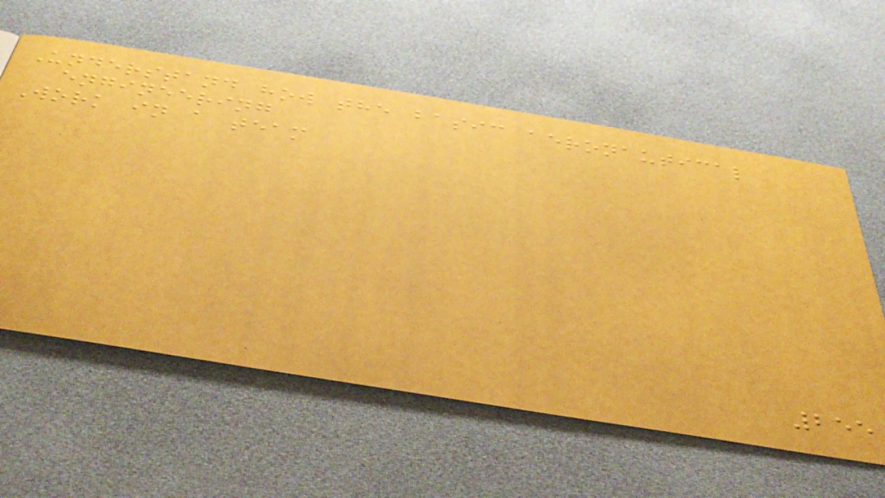Understand how the basic aeronautical
engineering
Work in a team
255
